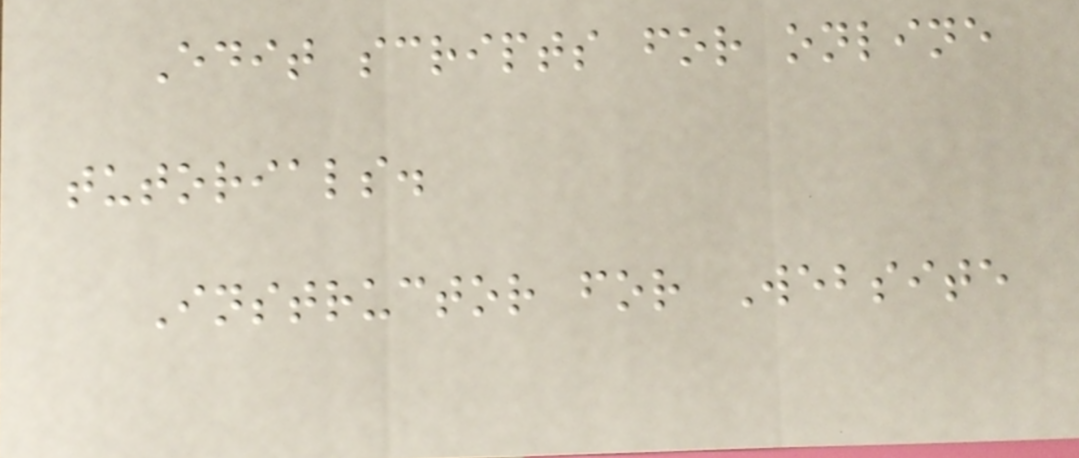Edit scripts for online
tutorials.
Instructor for Website
